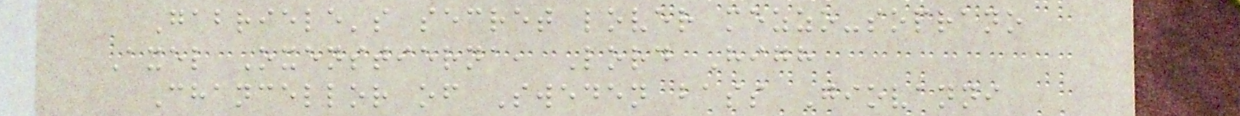Gabriele's secret lover mezzo-soprano
Axel Oxenstierna, Lord High
Chancellor of Sweden bass Giovanni
